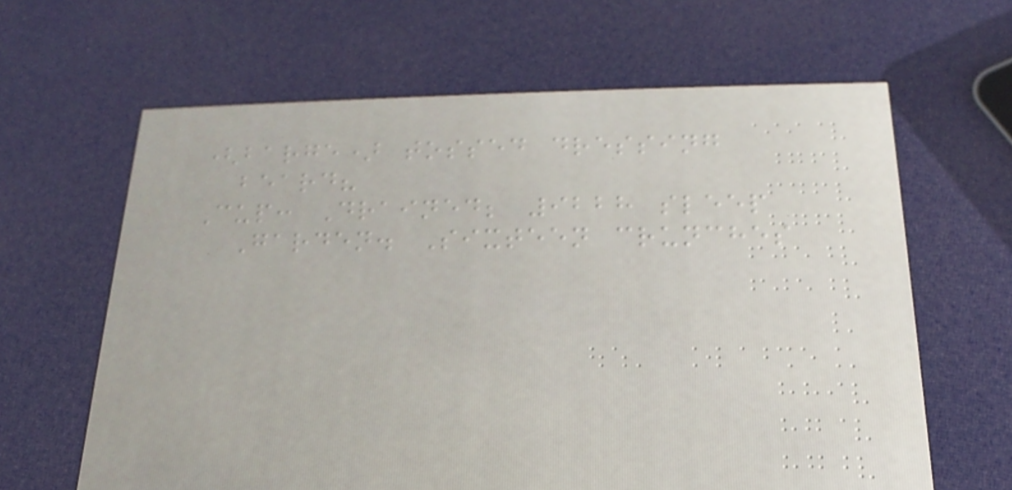(barge) tossed dressing
beard?
Cup: Drained; 9228 sleep
Garden. Sixteen crunches
